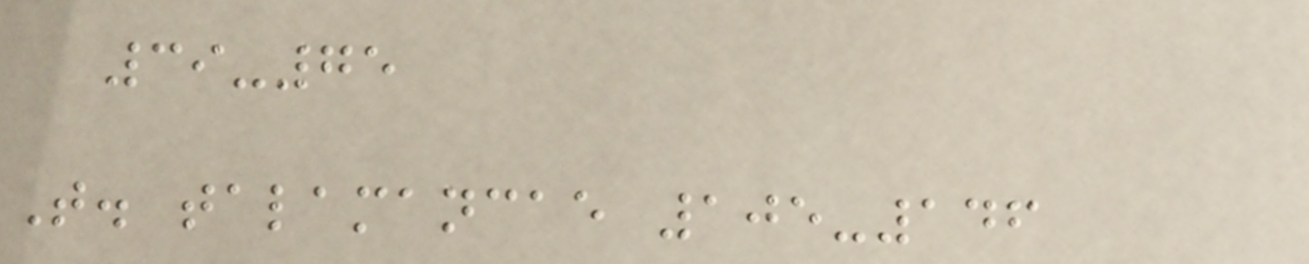39-75
T. talamancae 105-146
